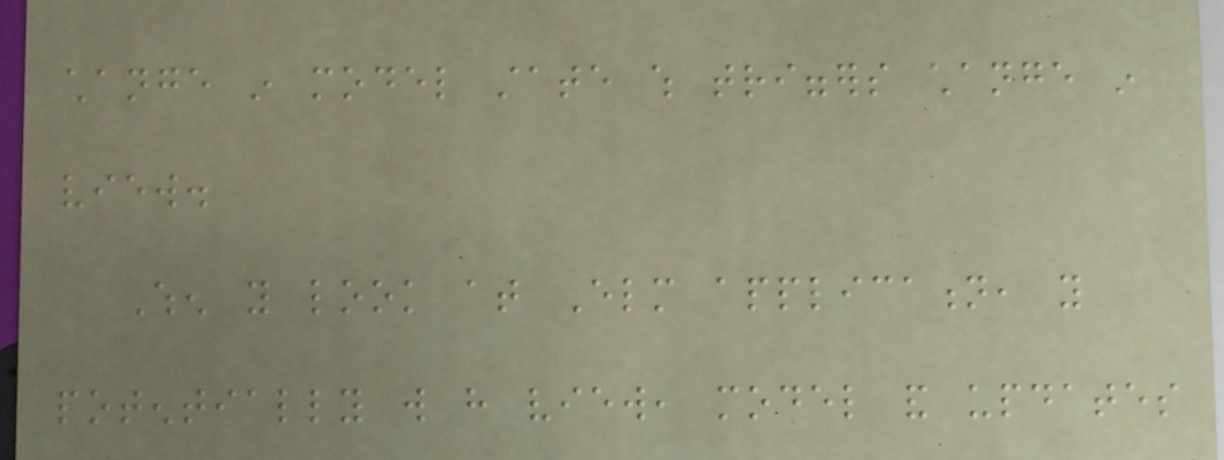change in model state which triggers change in
view.
When you look at Elm application, you
potentially will have view, model and updates
